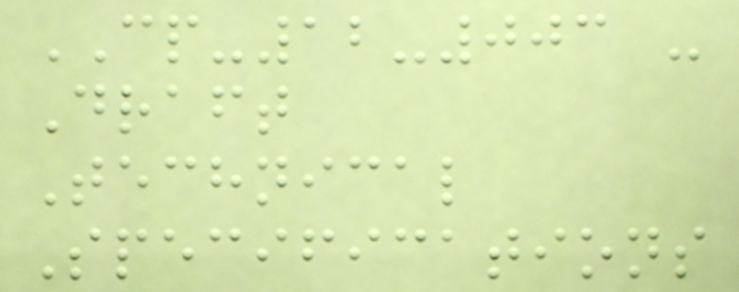CP-12-003 -
Draft
Technical
Specifications
